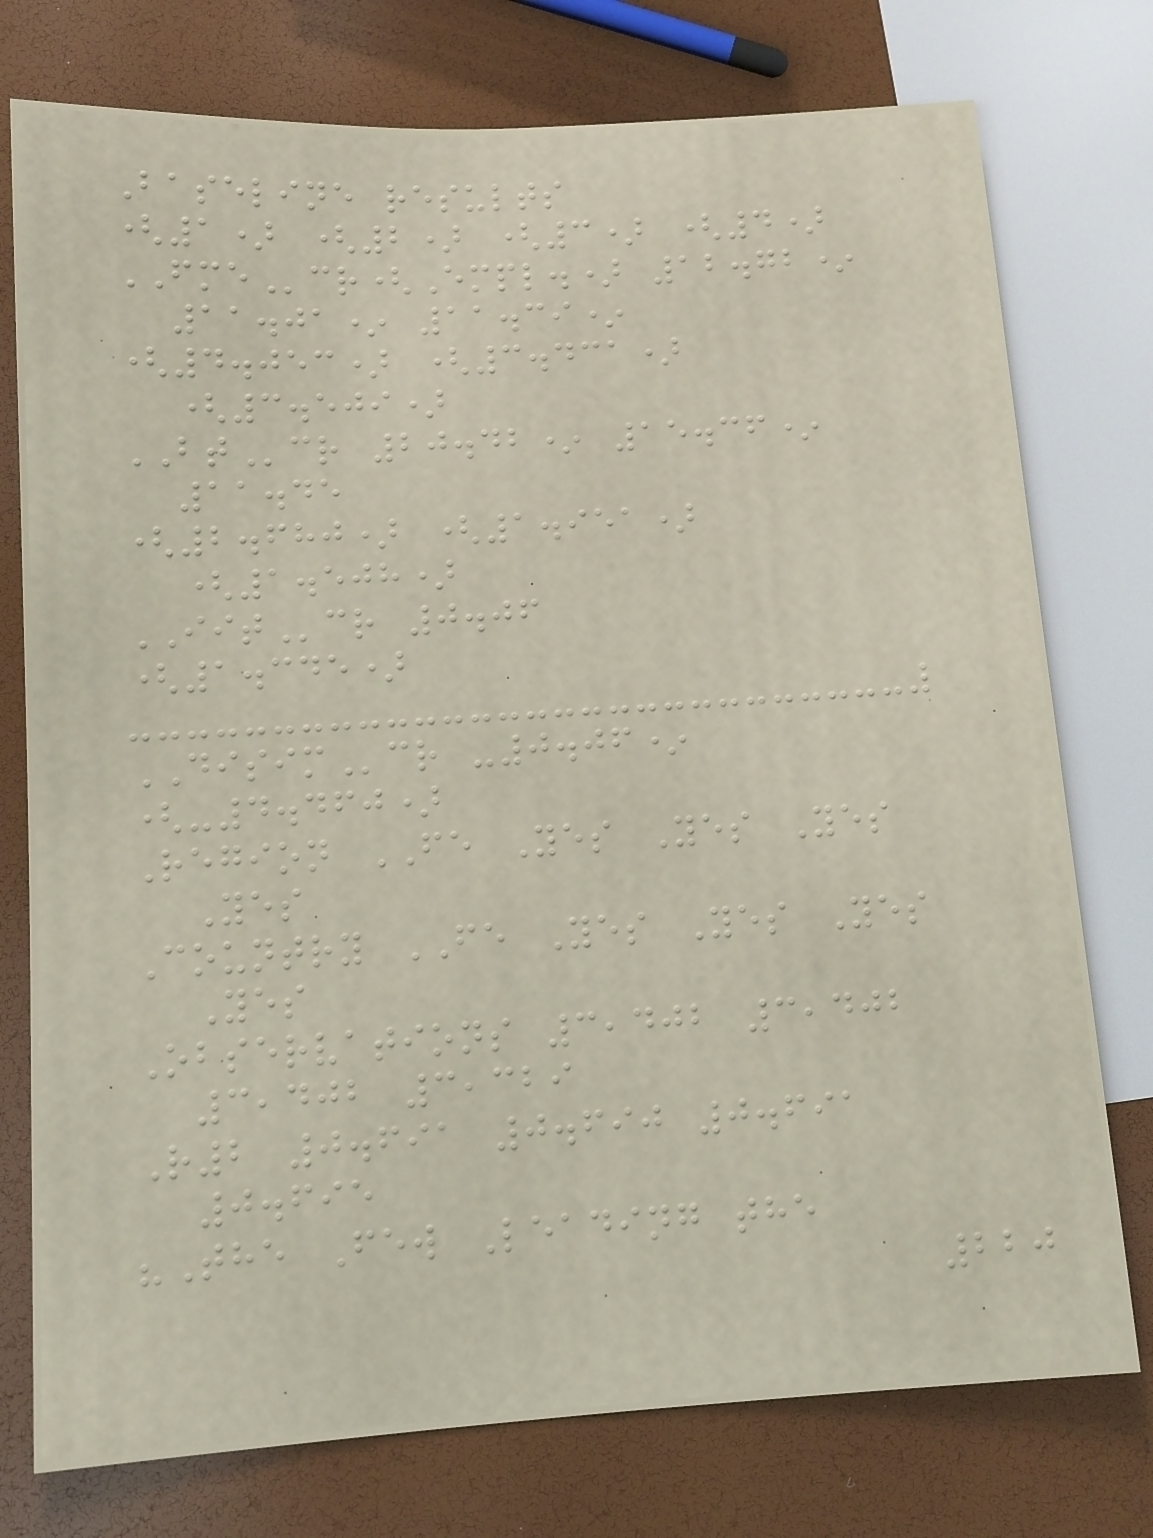Baseline results
(1) (2) (3) (4)
FMEcr(Empl.) 12.72*
11.01* 11.39*
(4.053) (3.431)
(3.509)
BTcr 20.42* 15.36*
11.45
(2.680) (1.951)
(1.508)
IITcr 0.06
(1.345)
DISIMcr -0.06*
(-4.460)
Region FE Yes Yes Yes
Yes
Country FE Yes Yes Yes
Yes
Observations 3,402 3,402
3,402 3,329
R2 0.691 0.690 0.691
0.695
"The Few Leading the
220
